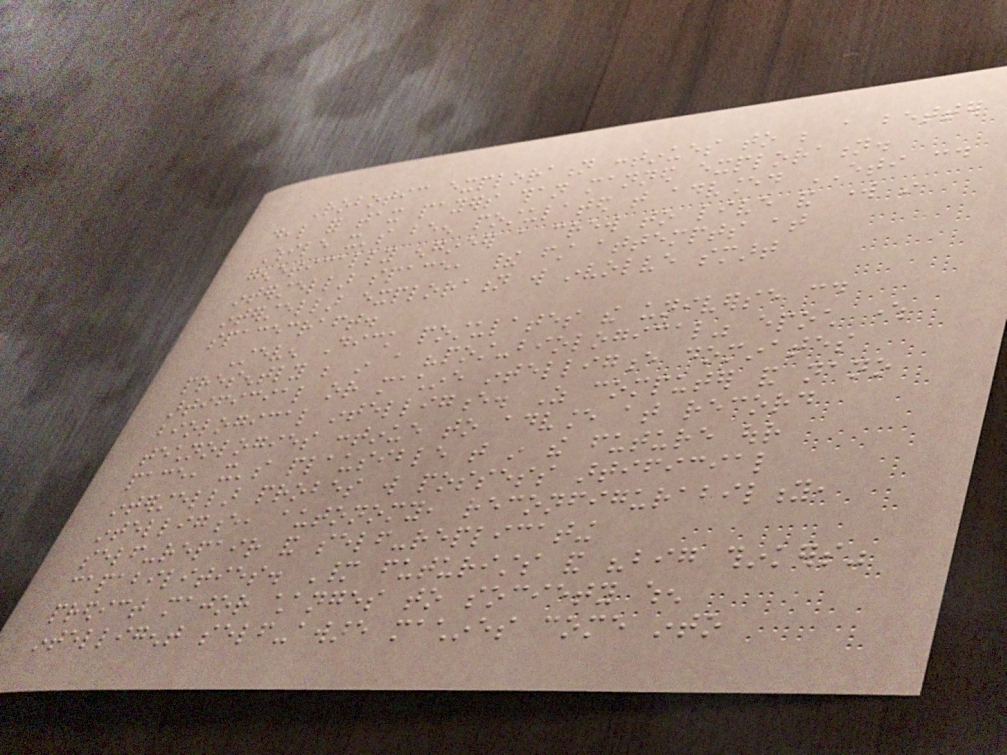Robotic exploration continues to be a better
deal for tax payers than manned exploration.
While it's been postulated that advanced ETI could
genetically engineer a crew to live and work in
interstellar space, their first attempts at
interstellar exploration will involve smart
spacecraft.
Steven Dick postulates the universe could
presently be in a "post-biological" epoch where
artificial or machine intelligence dominates
biological intelligence. As computer and nano
technologies continue to advance at record
pace, it's plausible that in the future our
interstellar probes will possess artificial
intelligence, autonomy, reconfigurability,
self-repair and self-replicating
capabilities. Many futurists and "big thinkers"
predict major changes to society when
intelligent self-aware machines come into
